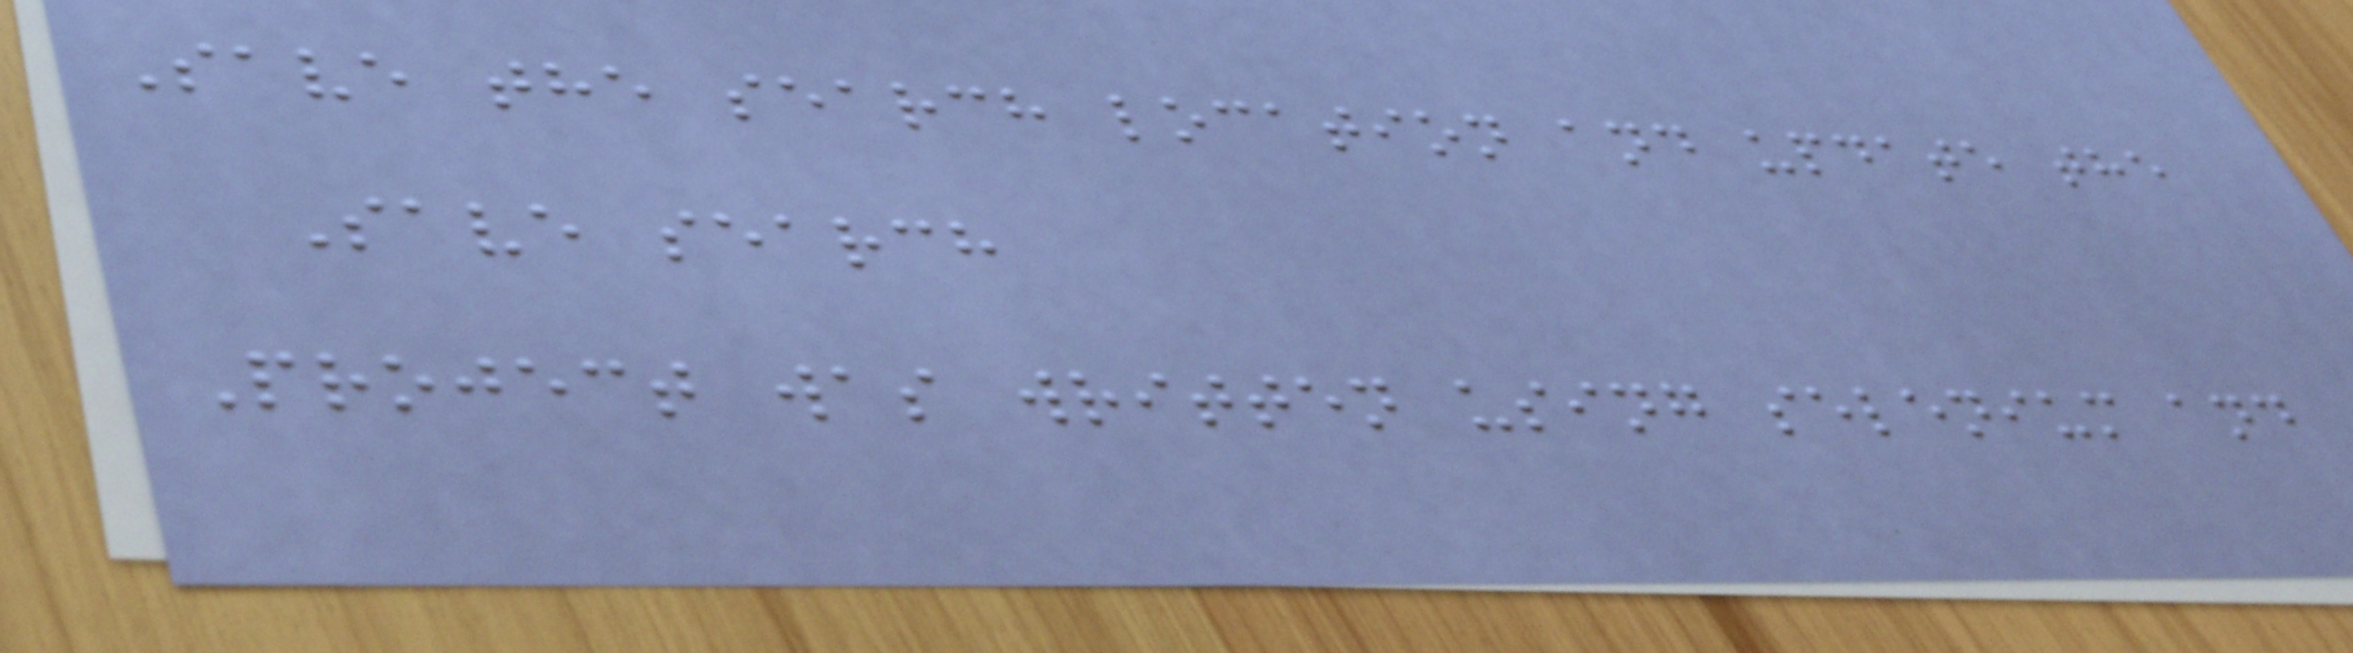Save the search location and update the
Save search
Project was written using selenium and
